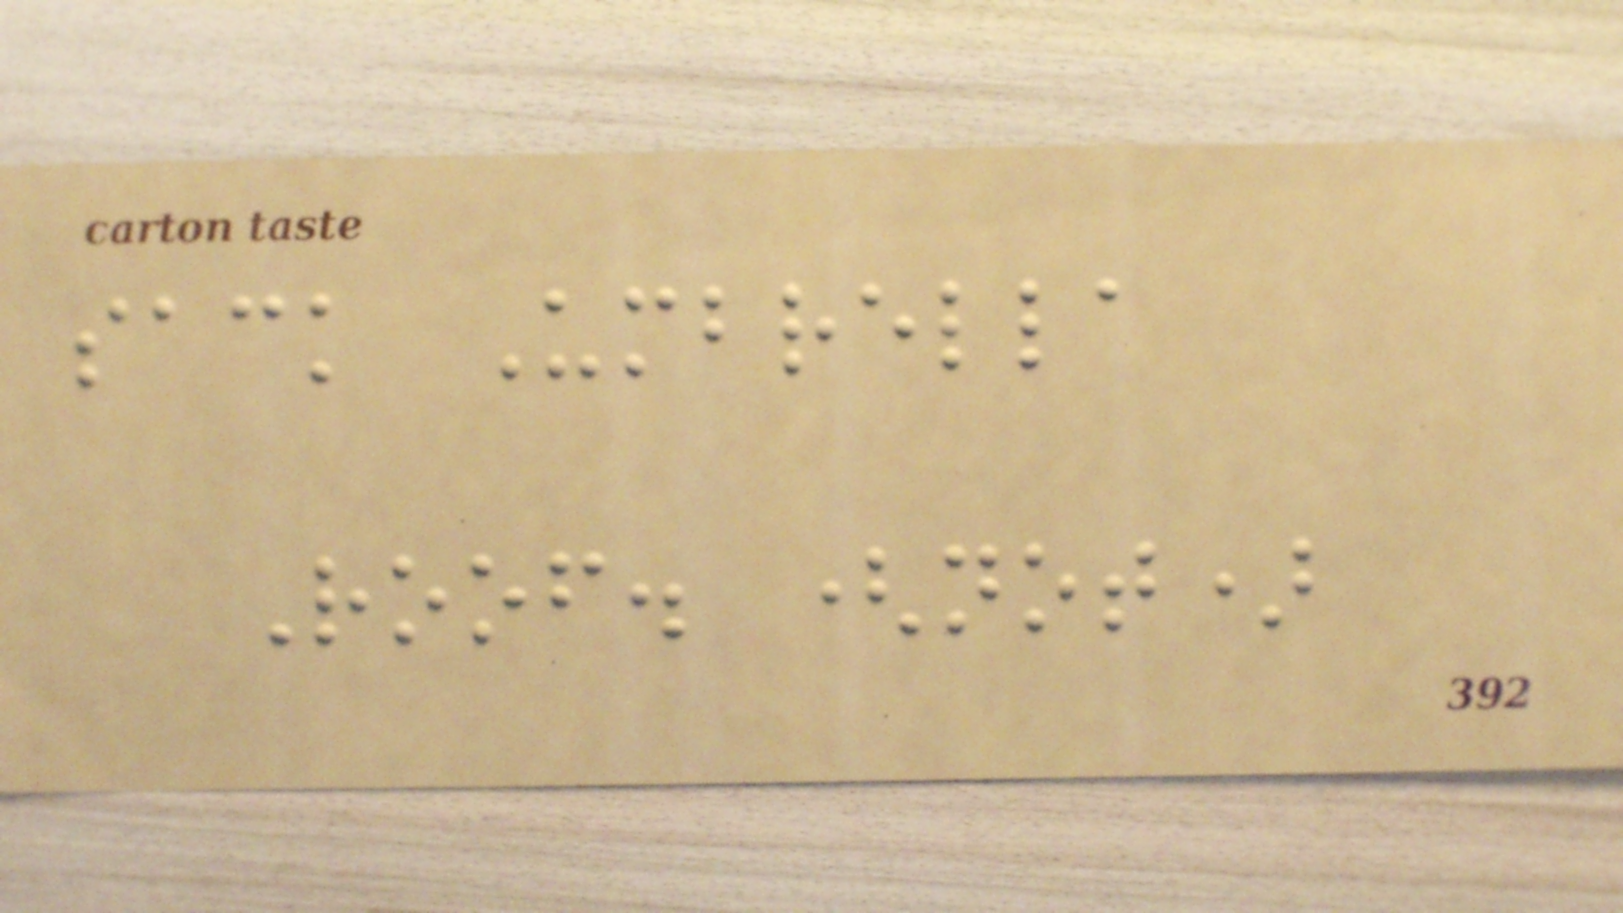sack Umbrella
Roof. (not)
